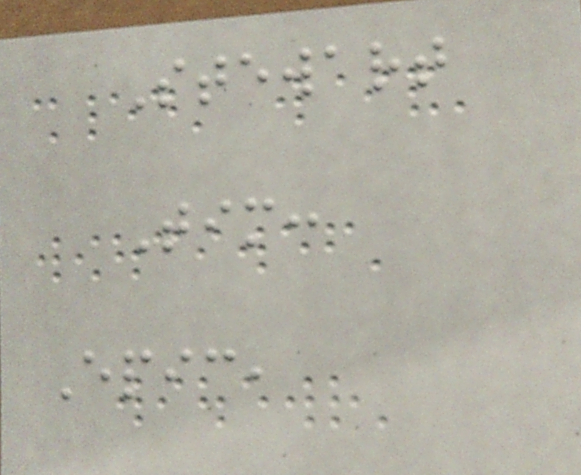Stewart
Tim:
Epic,
